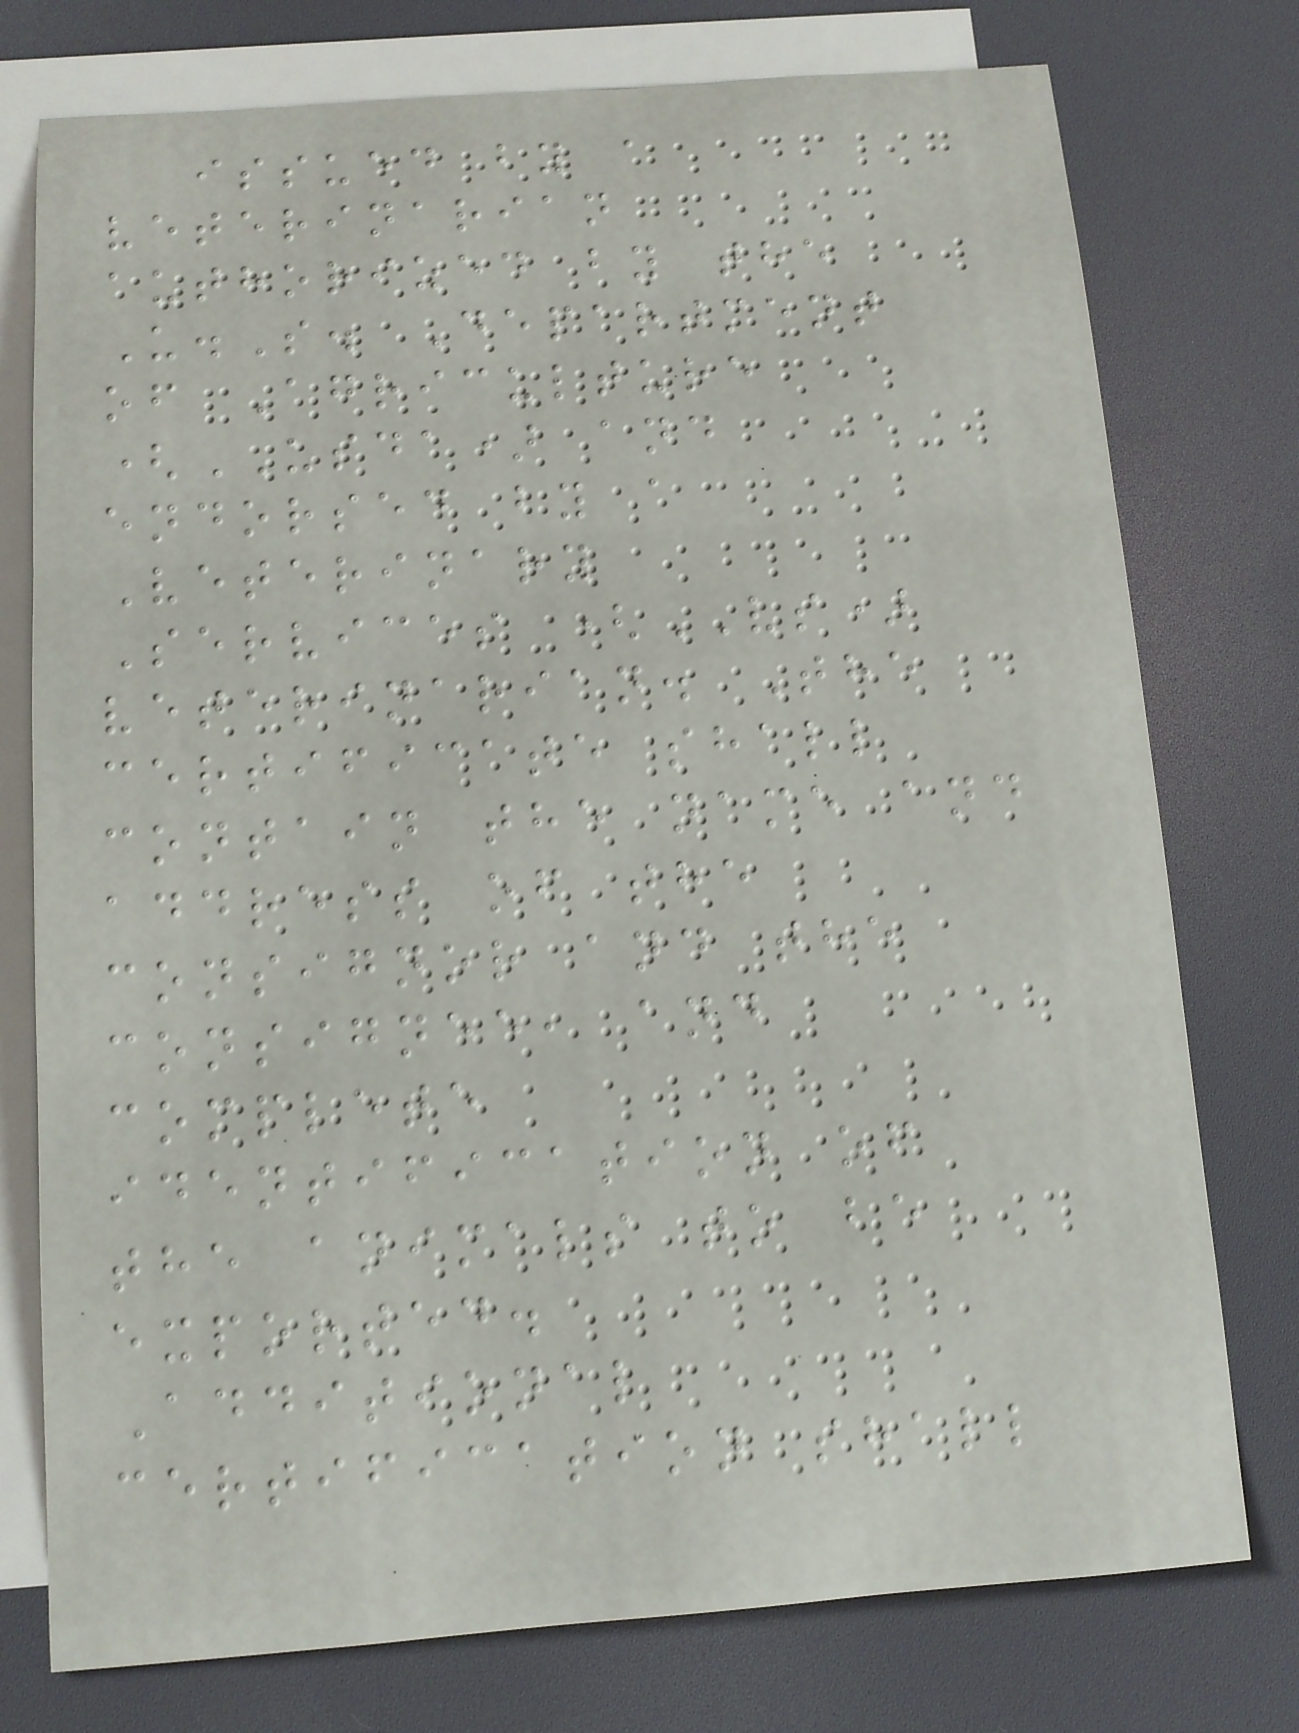issued by a
veterinarian
authorized by the
U.S. Department
of Agriculture
(USDA) and
endorsed by a
Veterinary
Services (VS)
veterinarian. The
certificate shall
contain the name and
address of the
consignor and the
consignee, and
complete
identification of
the animals to be
exported.
Additional
certification shall
